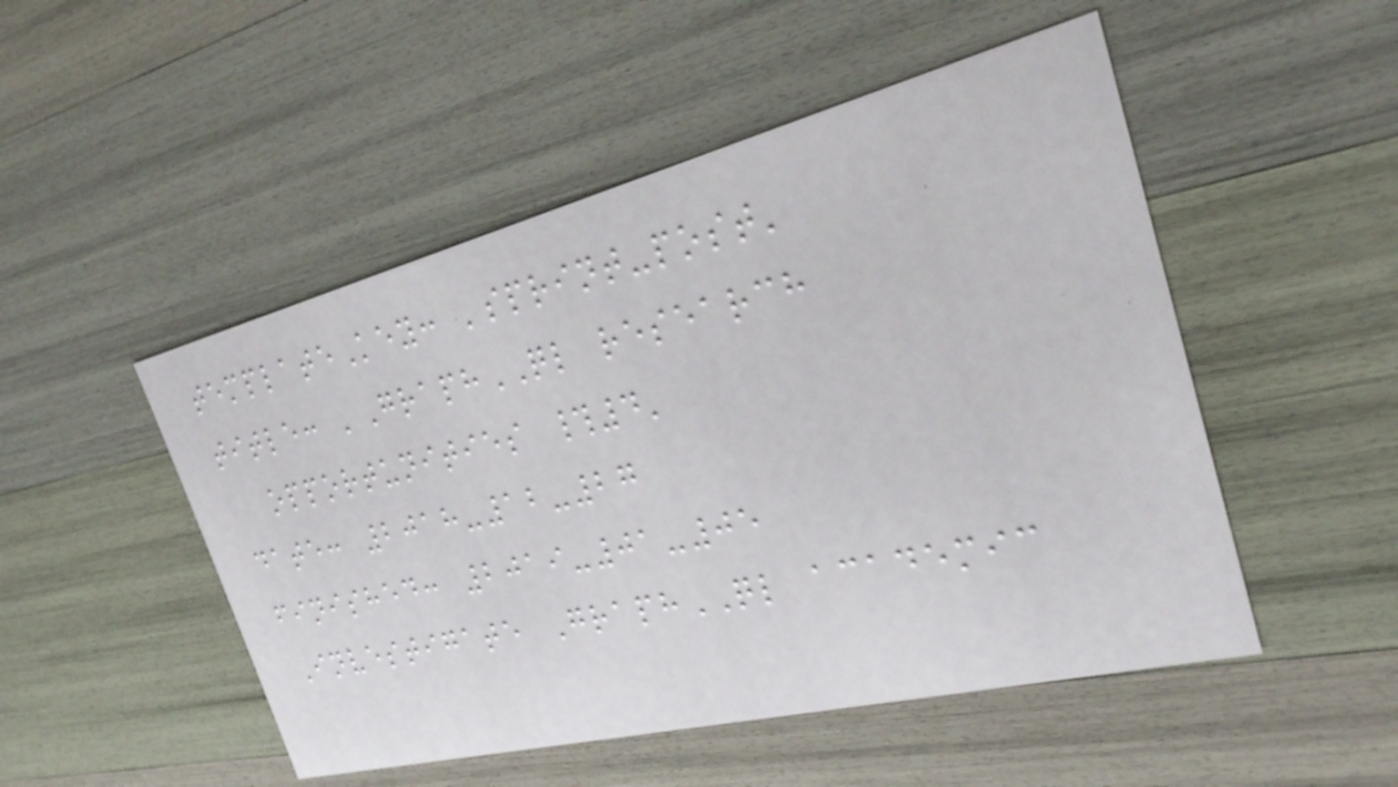templateKey: 'sprint-post'
title: 'GraphQL research
opportunities #4'
date: 2018-12-27
finished: 2019-01-05
Investigate GraphQL academic
